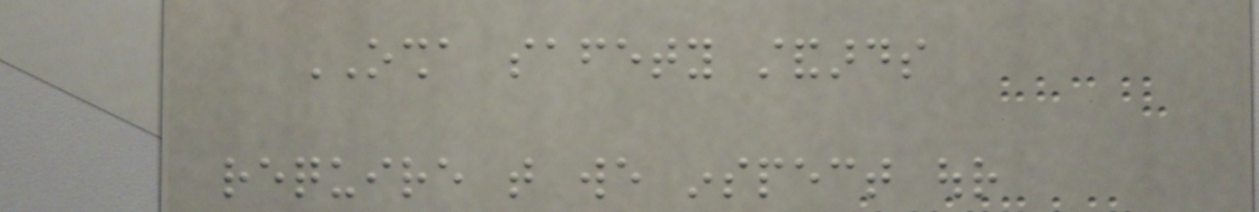OSHA safety standards
require that we inspect our
